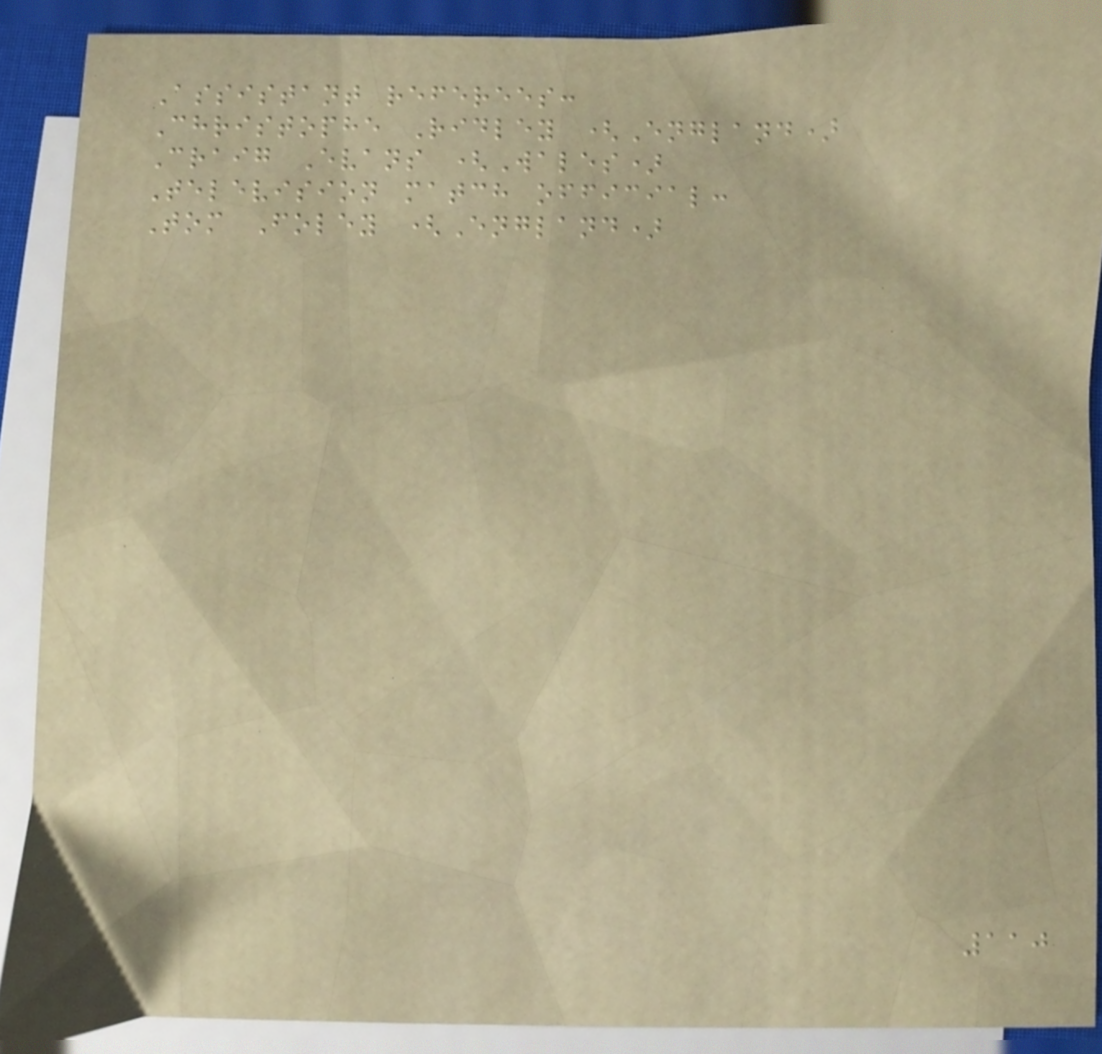Assistant referees:
Christophe Ridley (England)
Craig Evans (Wales)
Television match official:
Tom Foley (England)
110
